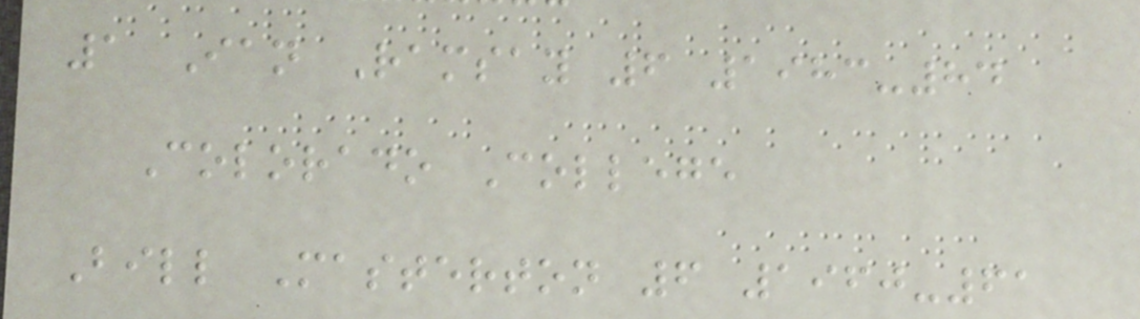1 Ian Ramsay 6 1983-84
Colorado College
Bill Masterton 6 1960-61
